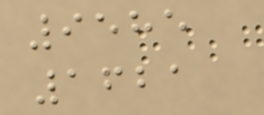9585
1621
